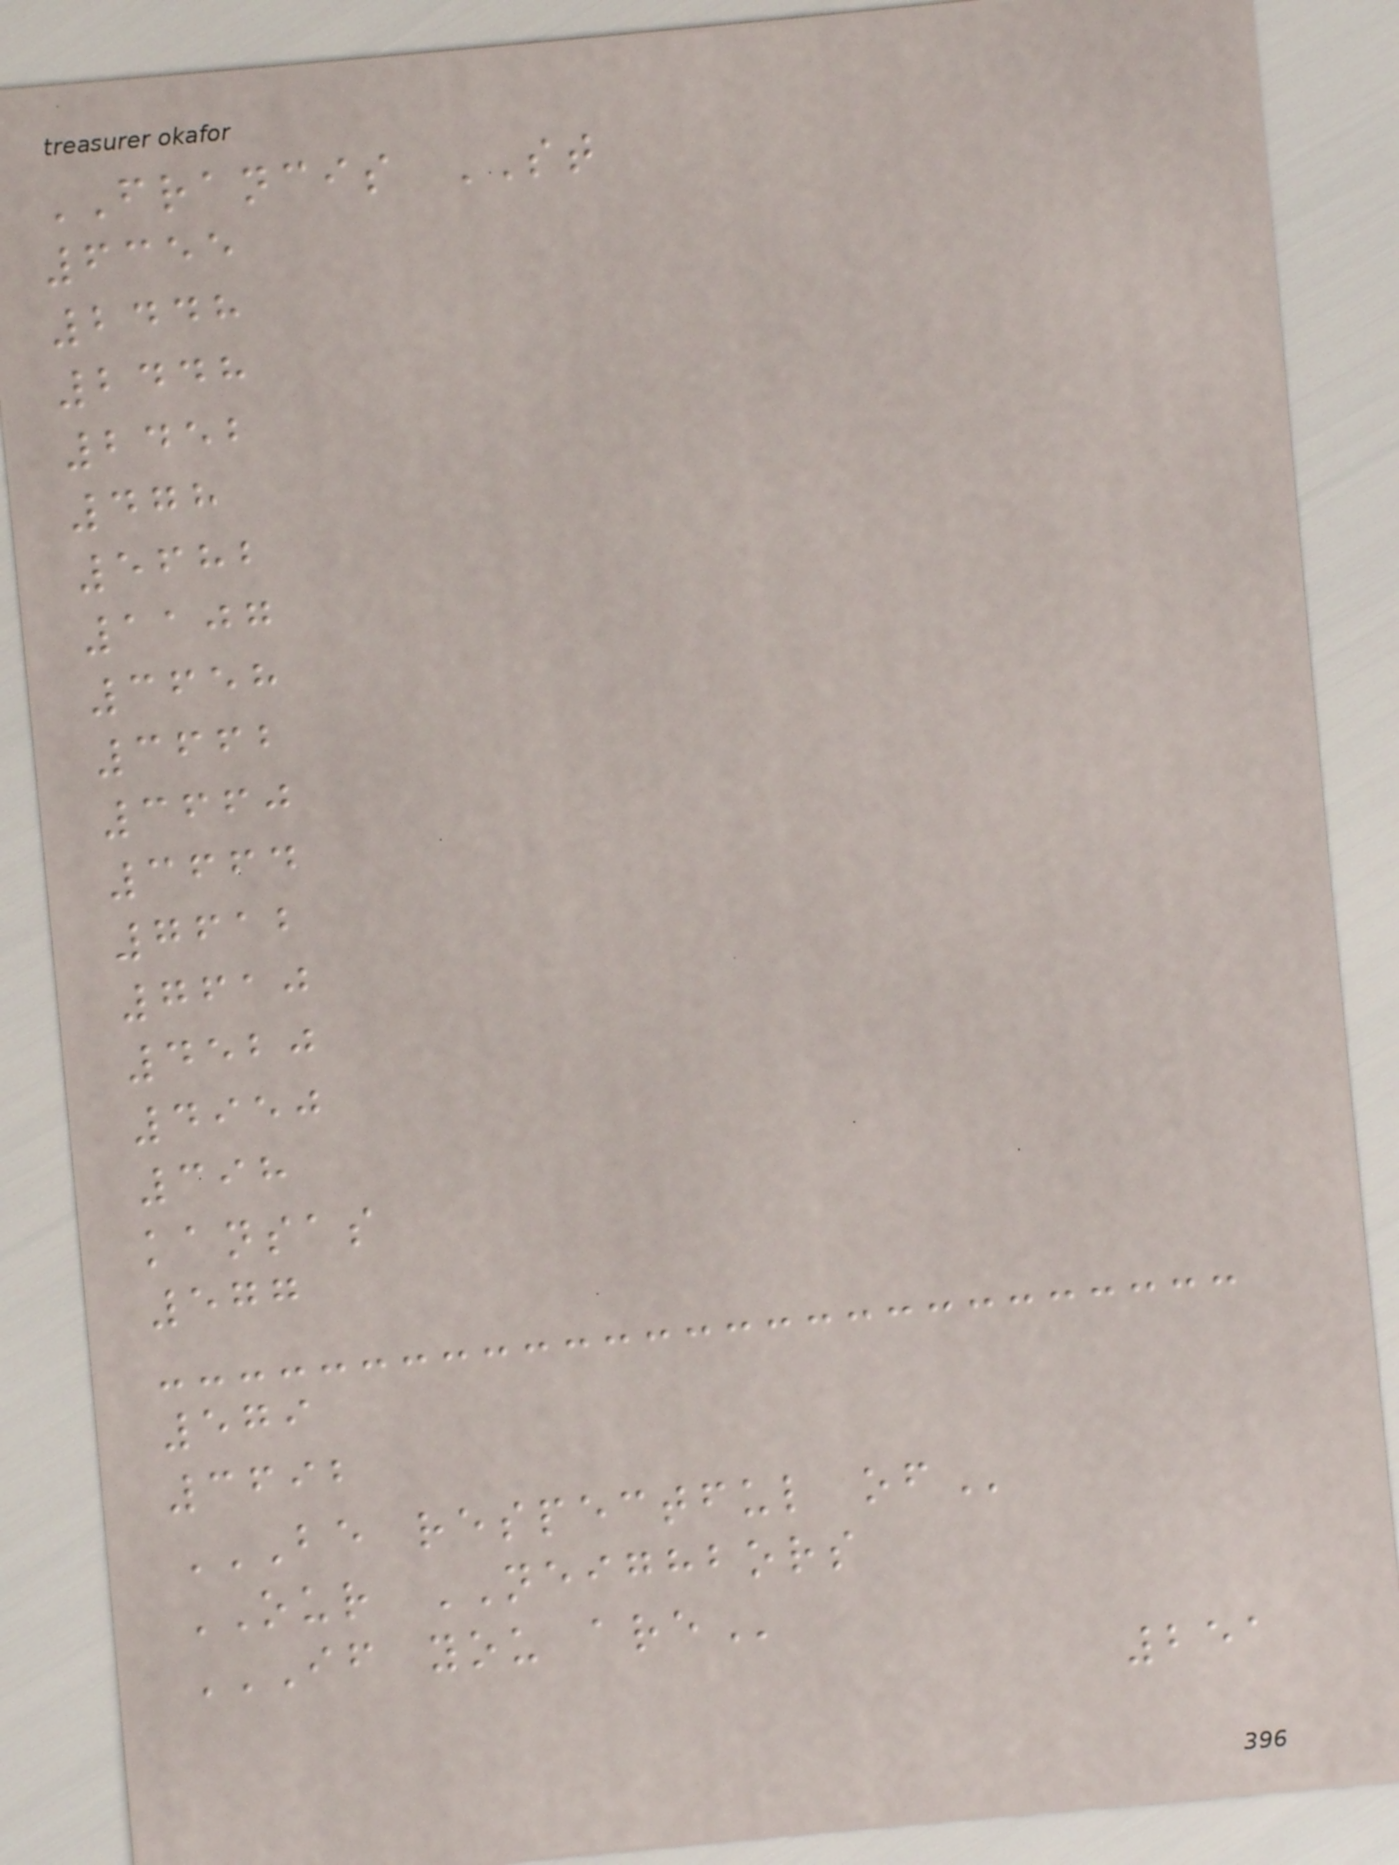FRANCIS ST
6355
2448
2448
2452
478
5682
1107
3658
3662
3660
3664
7612
7610
4520
4950
398
kansas
577
579
3692
BE RESPECTFUL OF
OUR NEIGHBORS
IF YOU ARE
251
